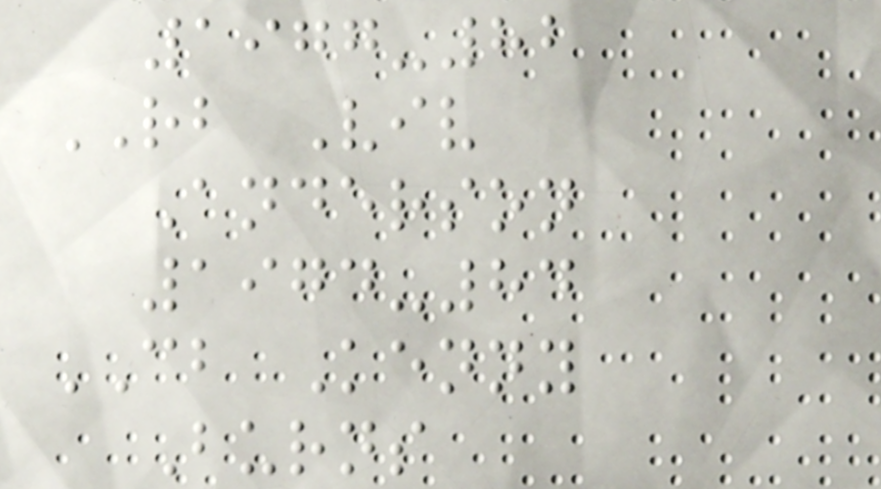1977-82
RB Viv
Anderson
1974-84
CB Kenny
Burns
